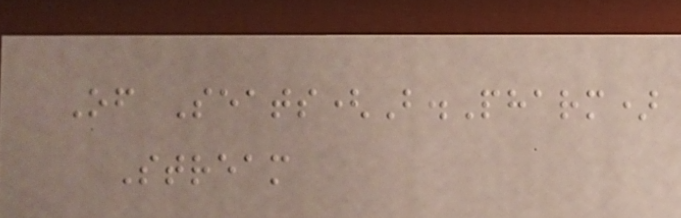Of Seats(B.Pharm)
Stream
